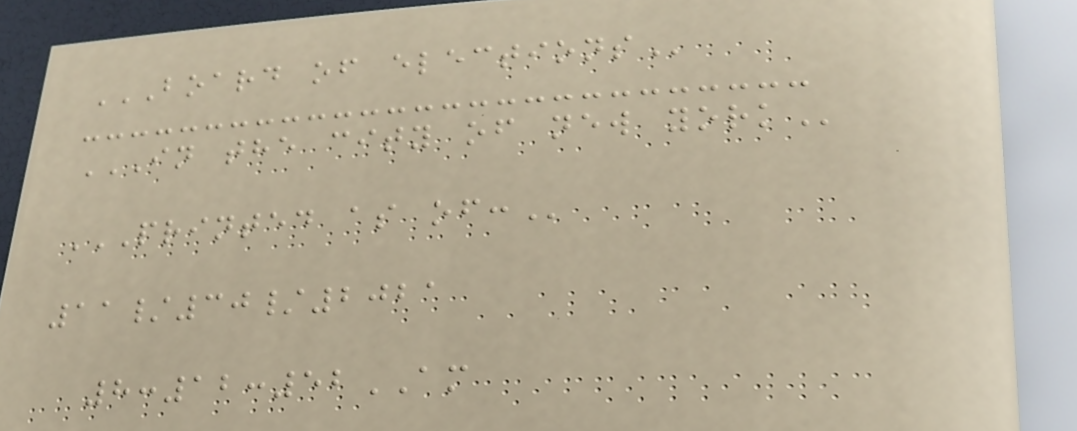BOARD OF ELECTIONS
IN THE CITY OF NEW YORK
PRINTED AS OF:
11/30/2021
8:12:52AM
